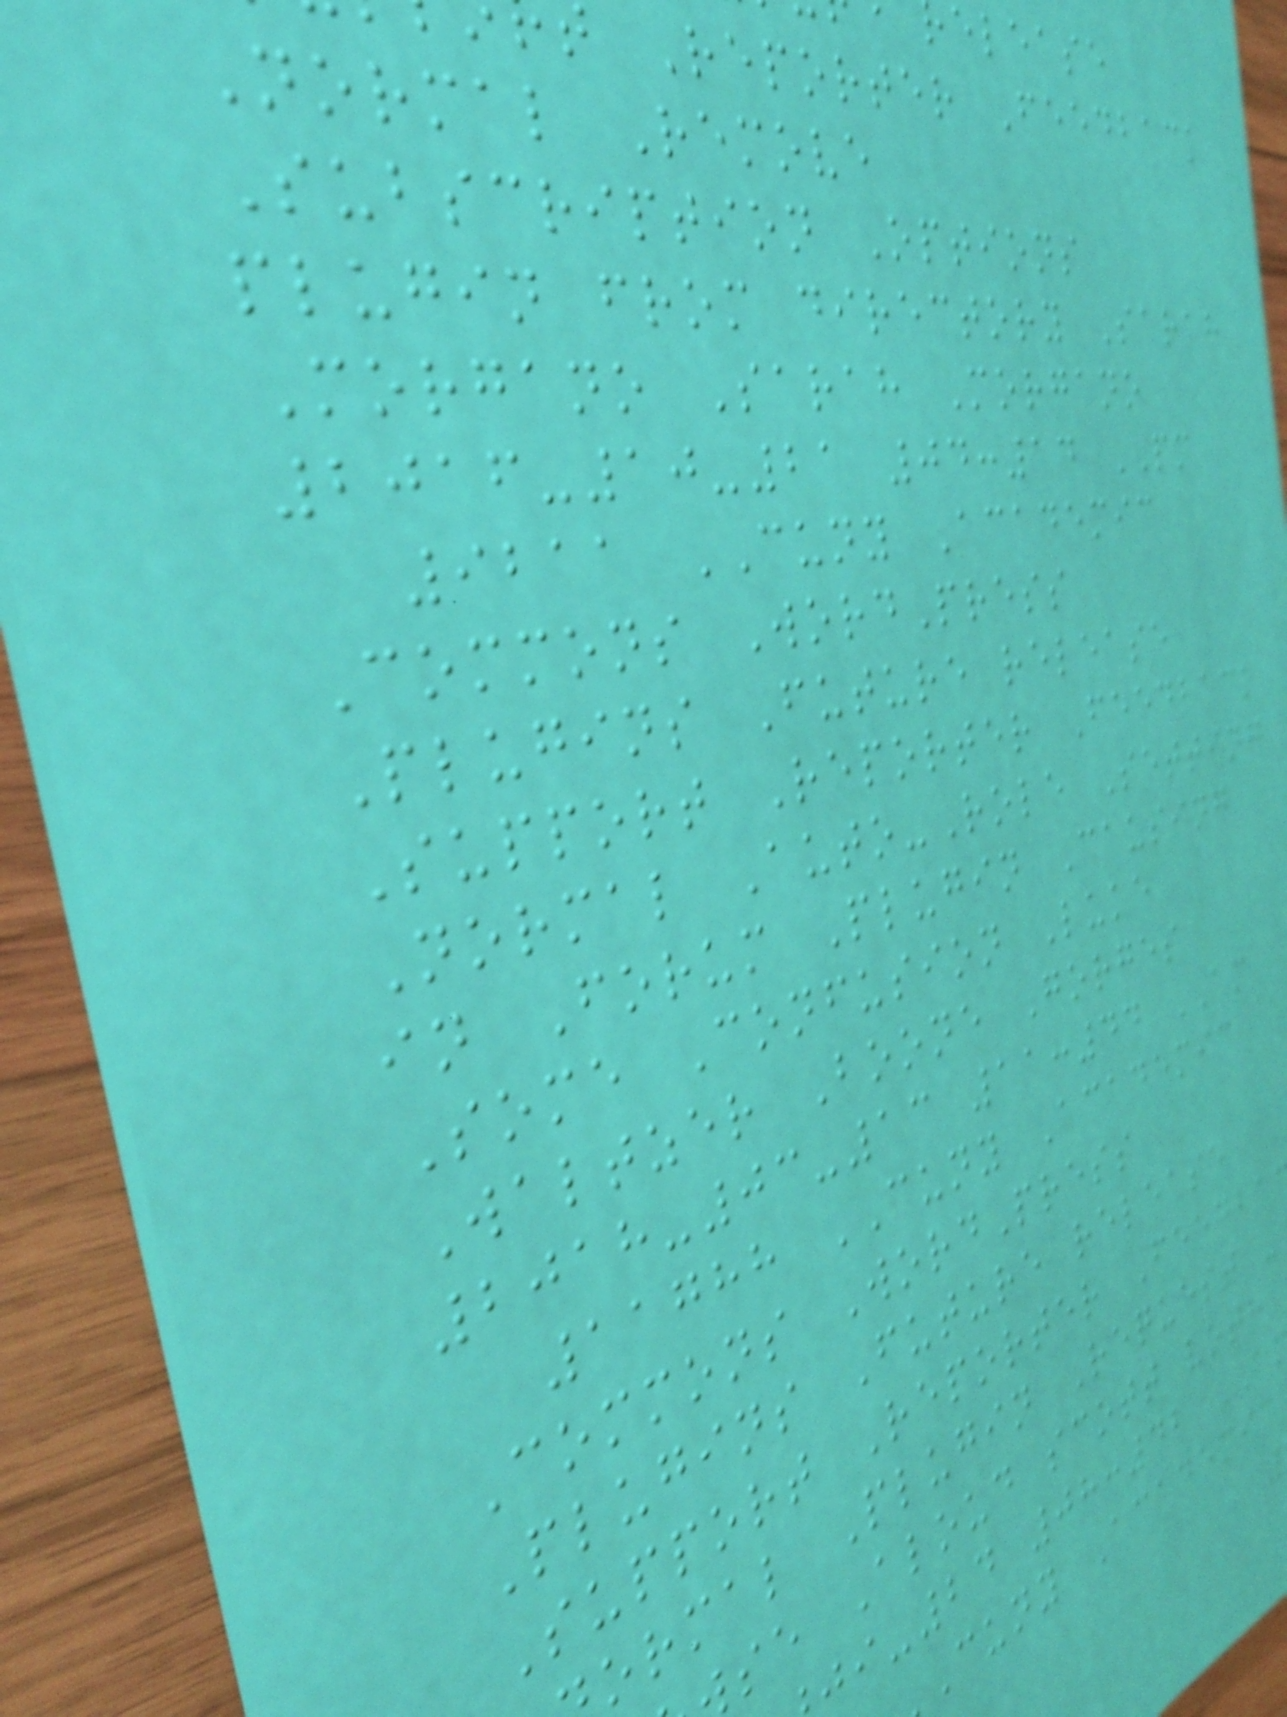elease
Reporter Feedback
Normal Remove
Subscription Options
plugin from directory Sarah
Morgano Sarah Morgano
2016-10-21 04:14 PM
9211 CUNY Academic
Commons WordPress
Plugins Future release
Support Reporter Feedback
Normal Auto-Role Setting
in Forum Plugin Causing
Some Confusion Luke
Waltzer Boone Gorges
2018-03-13 11:44 AM
11788 CUNY Academic
Commons WordPress
Plugins Future release
Support Reporter Feedba
ormal Plugin Request -
se Aloud scott voth
-24 08:42
cuny Academic
